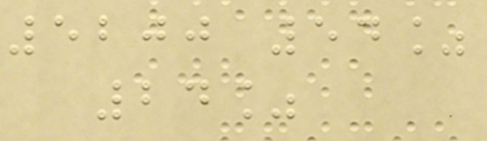5200 54%
24%
